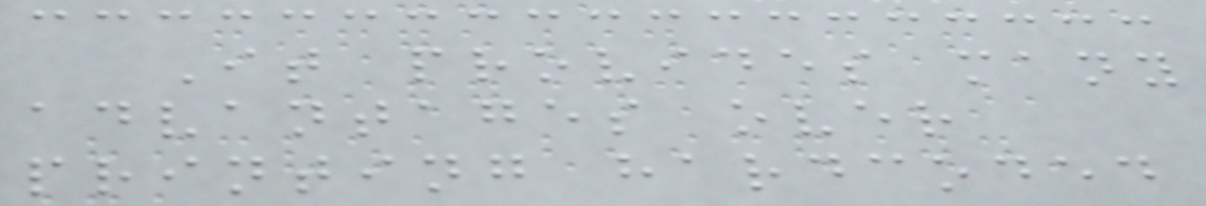It provides many
advantages over
printing hardcoded
